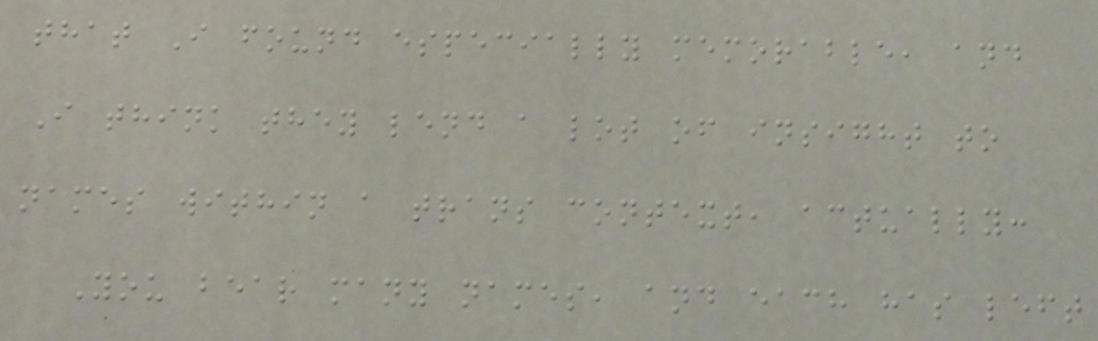that I found especially memorable, and
I think they lend a lot of insight to
names within a trans context, actually:
You bear many names, and each has left
